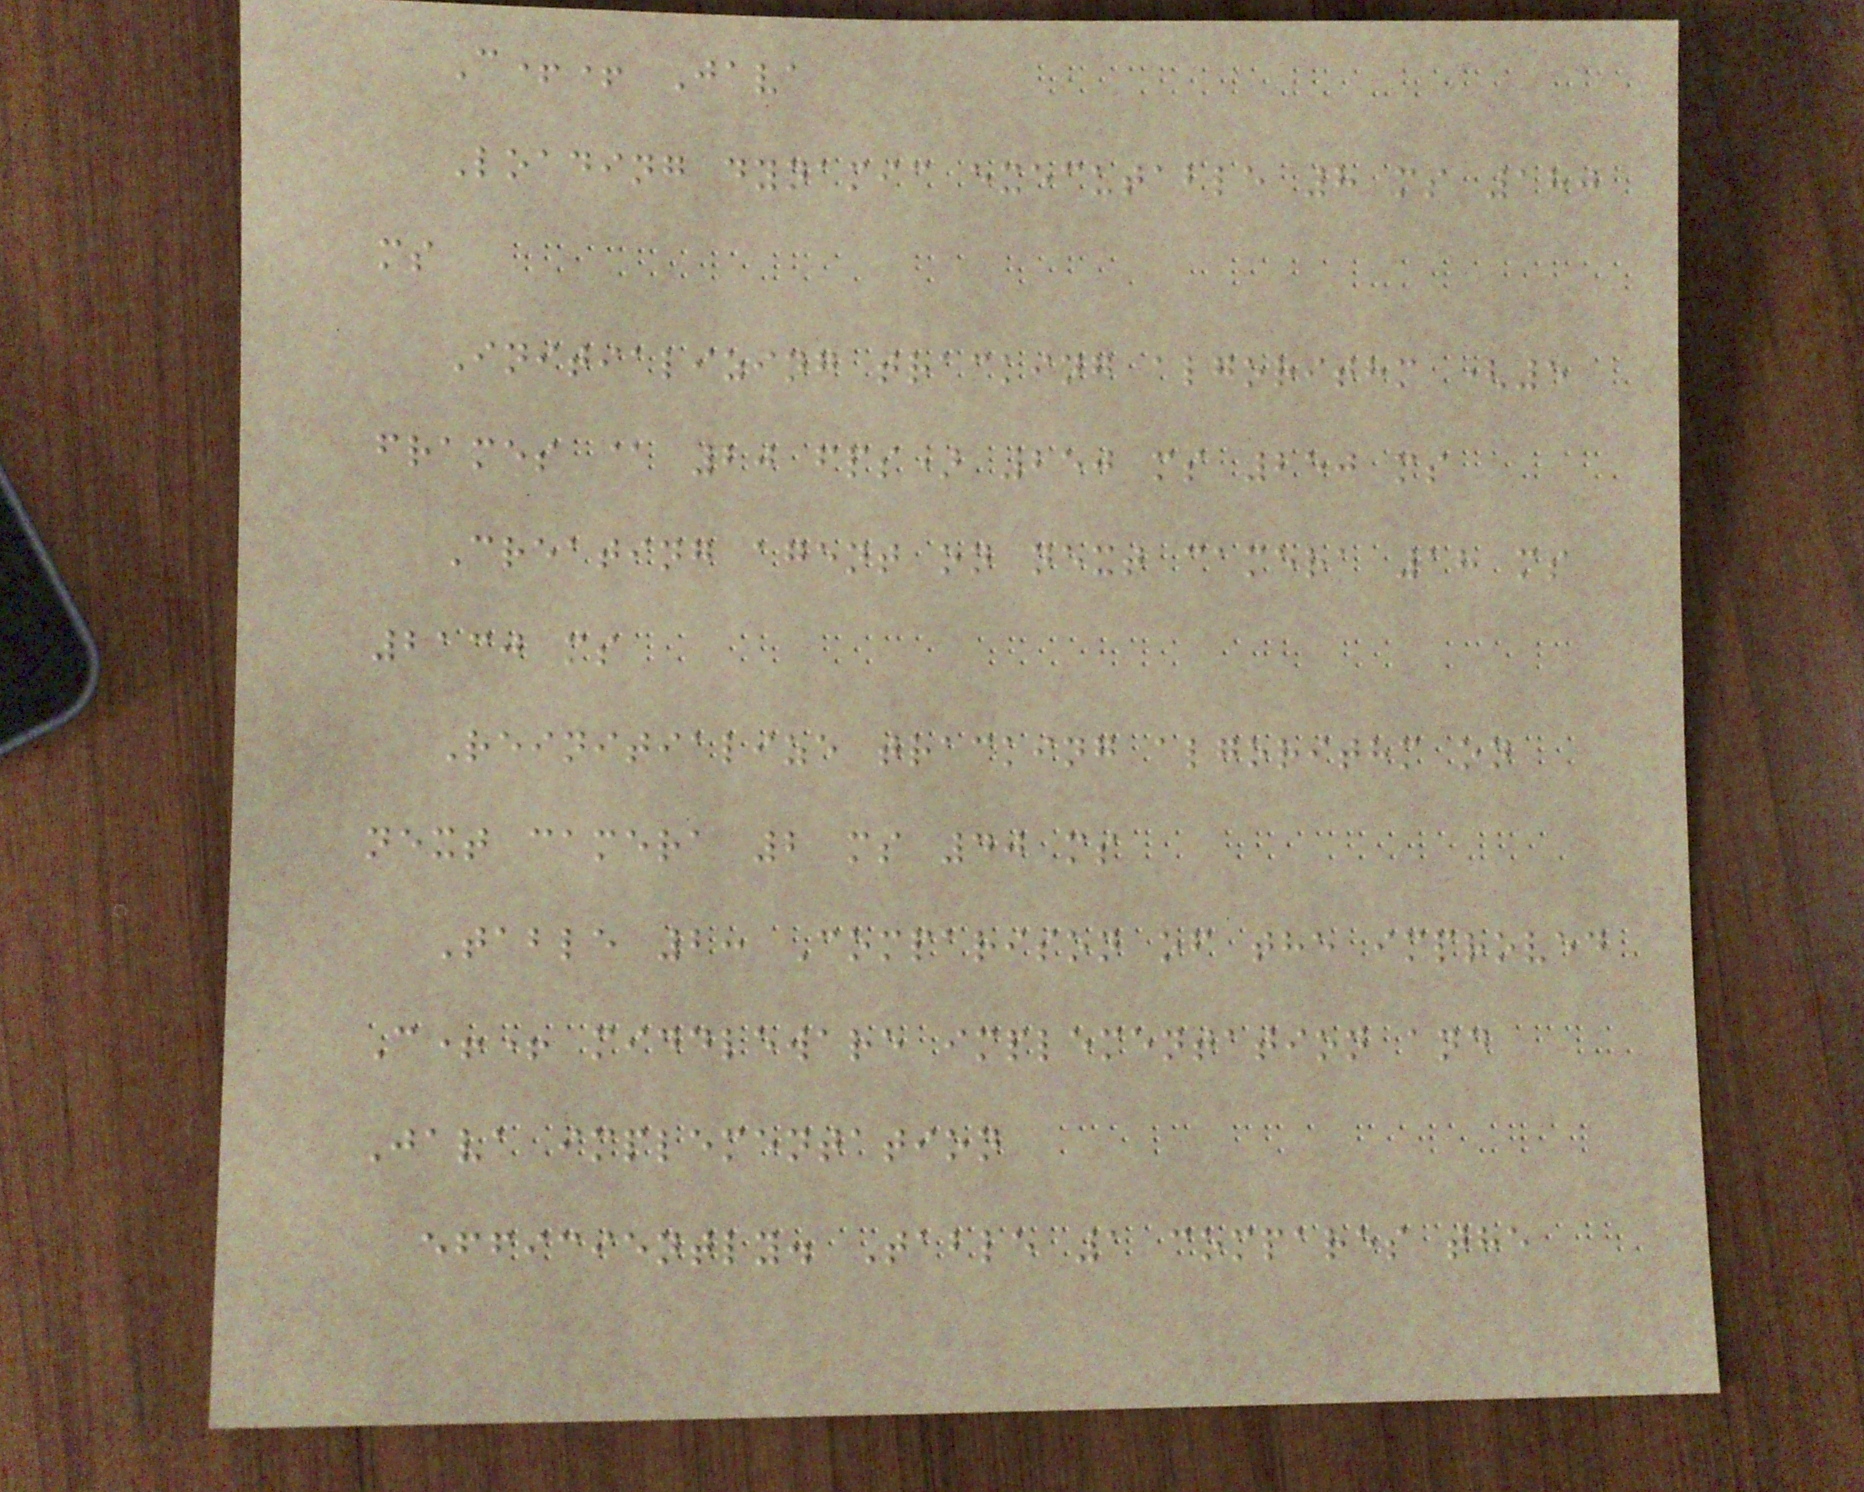C++ Java
Loading dynamic executable 8 ms 180
ms
Initializing tracking algorithm (5
frames @ 20 fps) 250 ms 250 ms
Creating agent on next camera 18 ms
2130 ms
Reinitialize tracking algorithm on
next camera 2 ms 40 ms
Table 2: Comparison of the improved
C++ middleware implementation and
Java implementation
efficiently. Table 1 compares the
